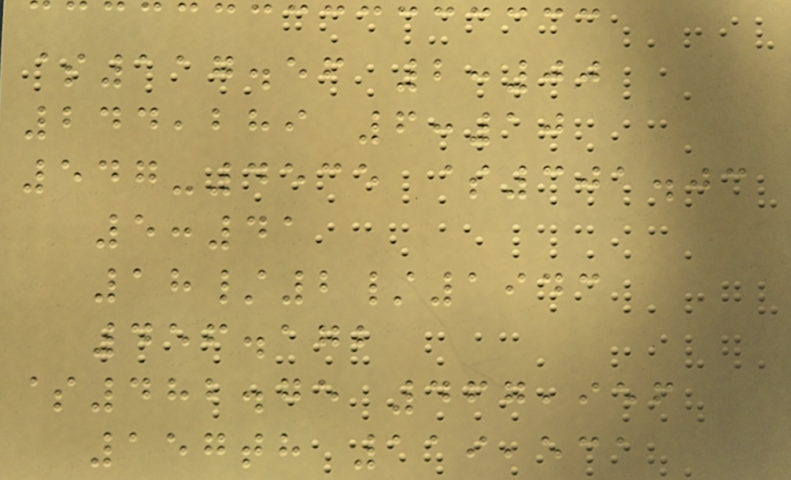$117.56 2:00
244,289 6:10
547-4535 $301.03
5:41
18/2/1943
456.172
$482.75 467,956
157th 119,531
